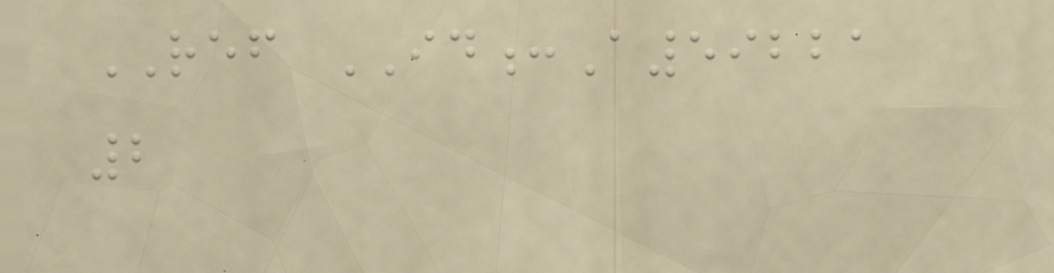REF ID:A59221
2
